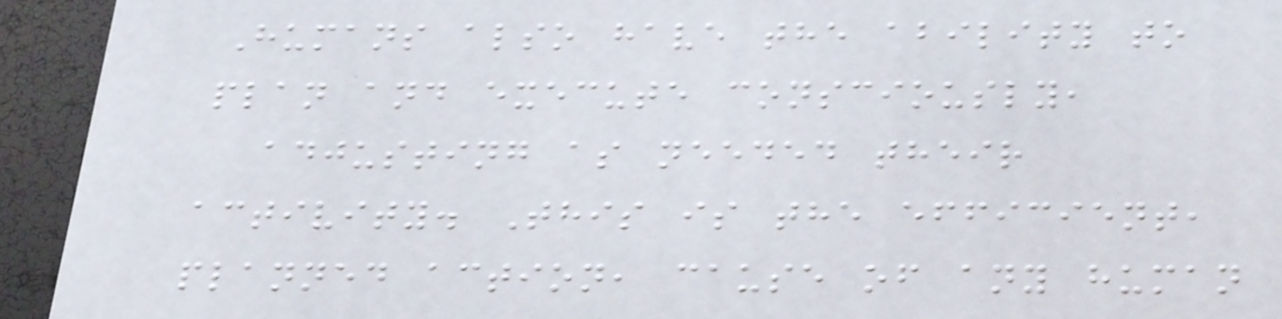Humans also have the ability to
plan and execute consciously,
adjusting as needed their
activity. This is the efficient,
planned action, cause of any human
